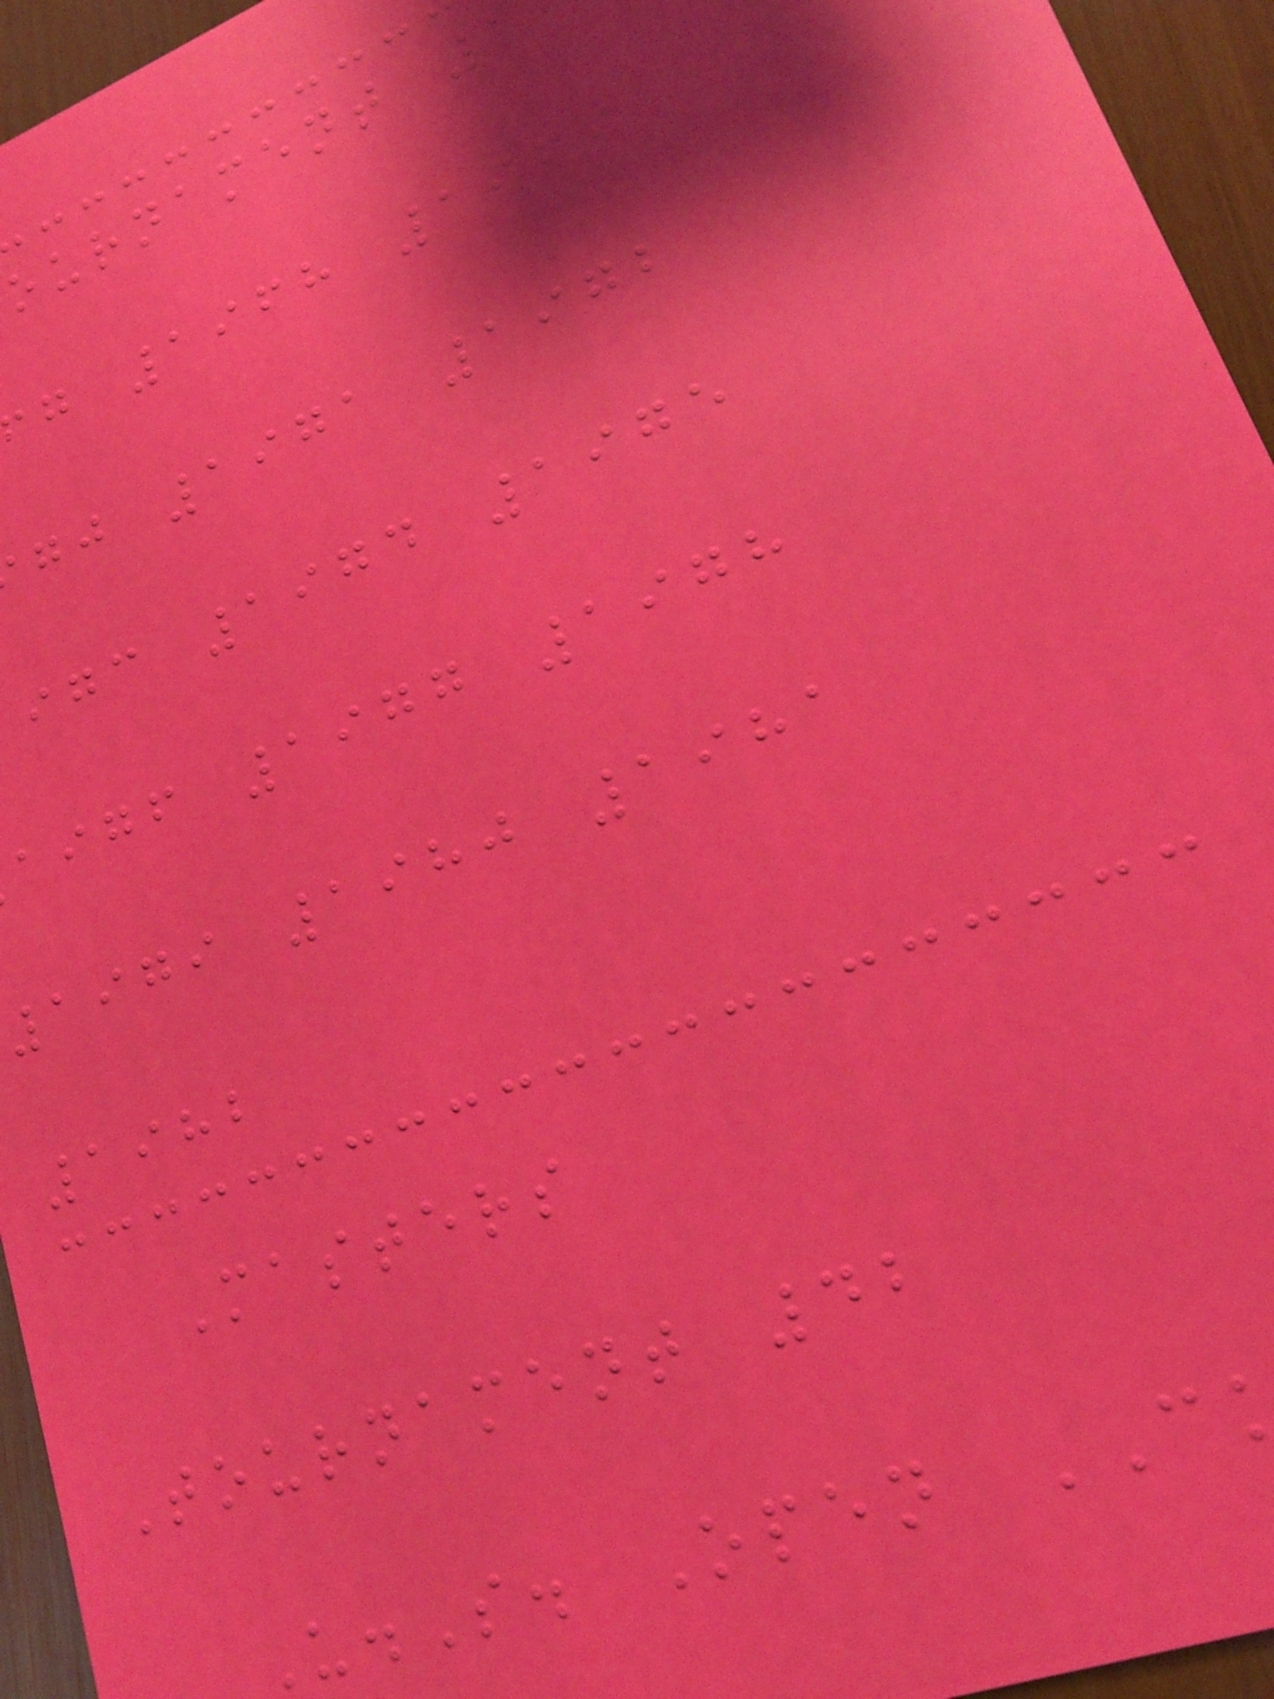ournament 1
g 1968 1969
gj 1971 1972
igc 1974 1975
aigf 1977 1978
1979 1980 1981
1982
Masters
Tournament 42
U.S. Open
